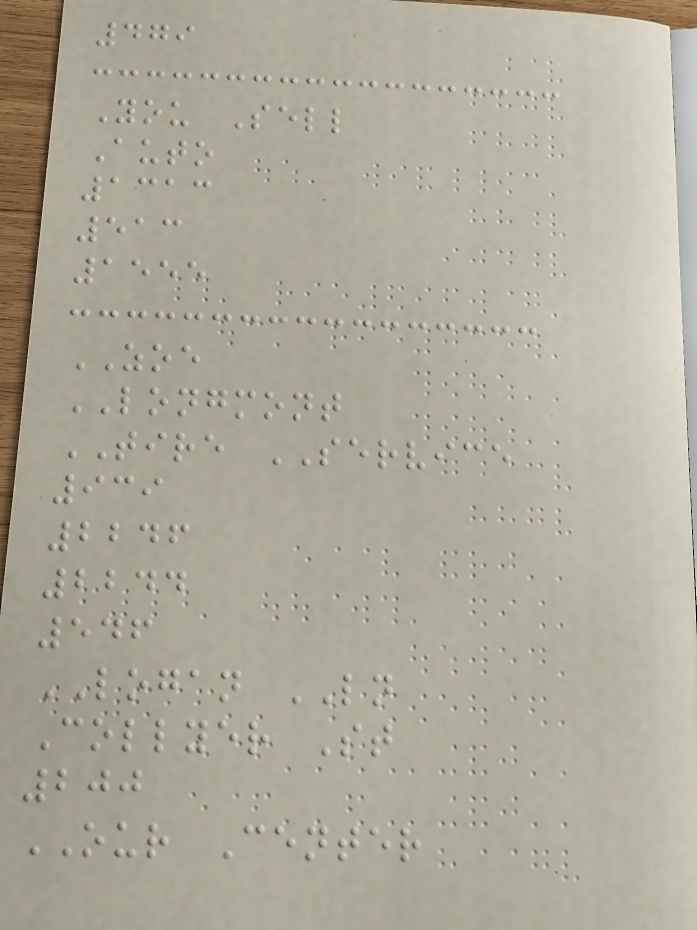479
You Sell
Auto
1313
513
1555
ZOE
LONGMONT
TIRE SERVICE
939
2246
2244
546
LOGAN LN
Collyer St
200
OUR Center
